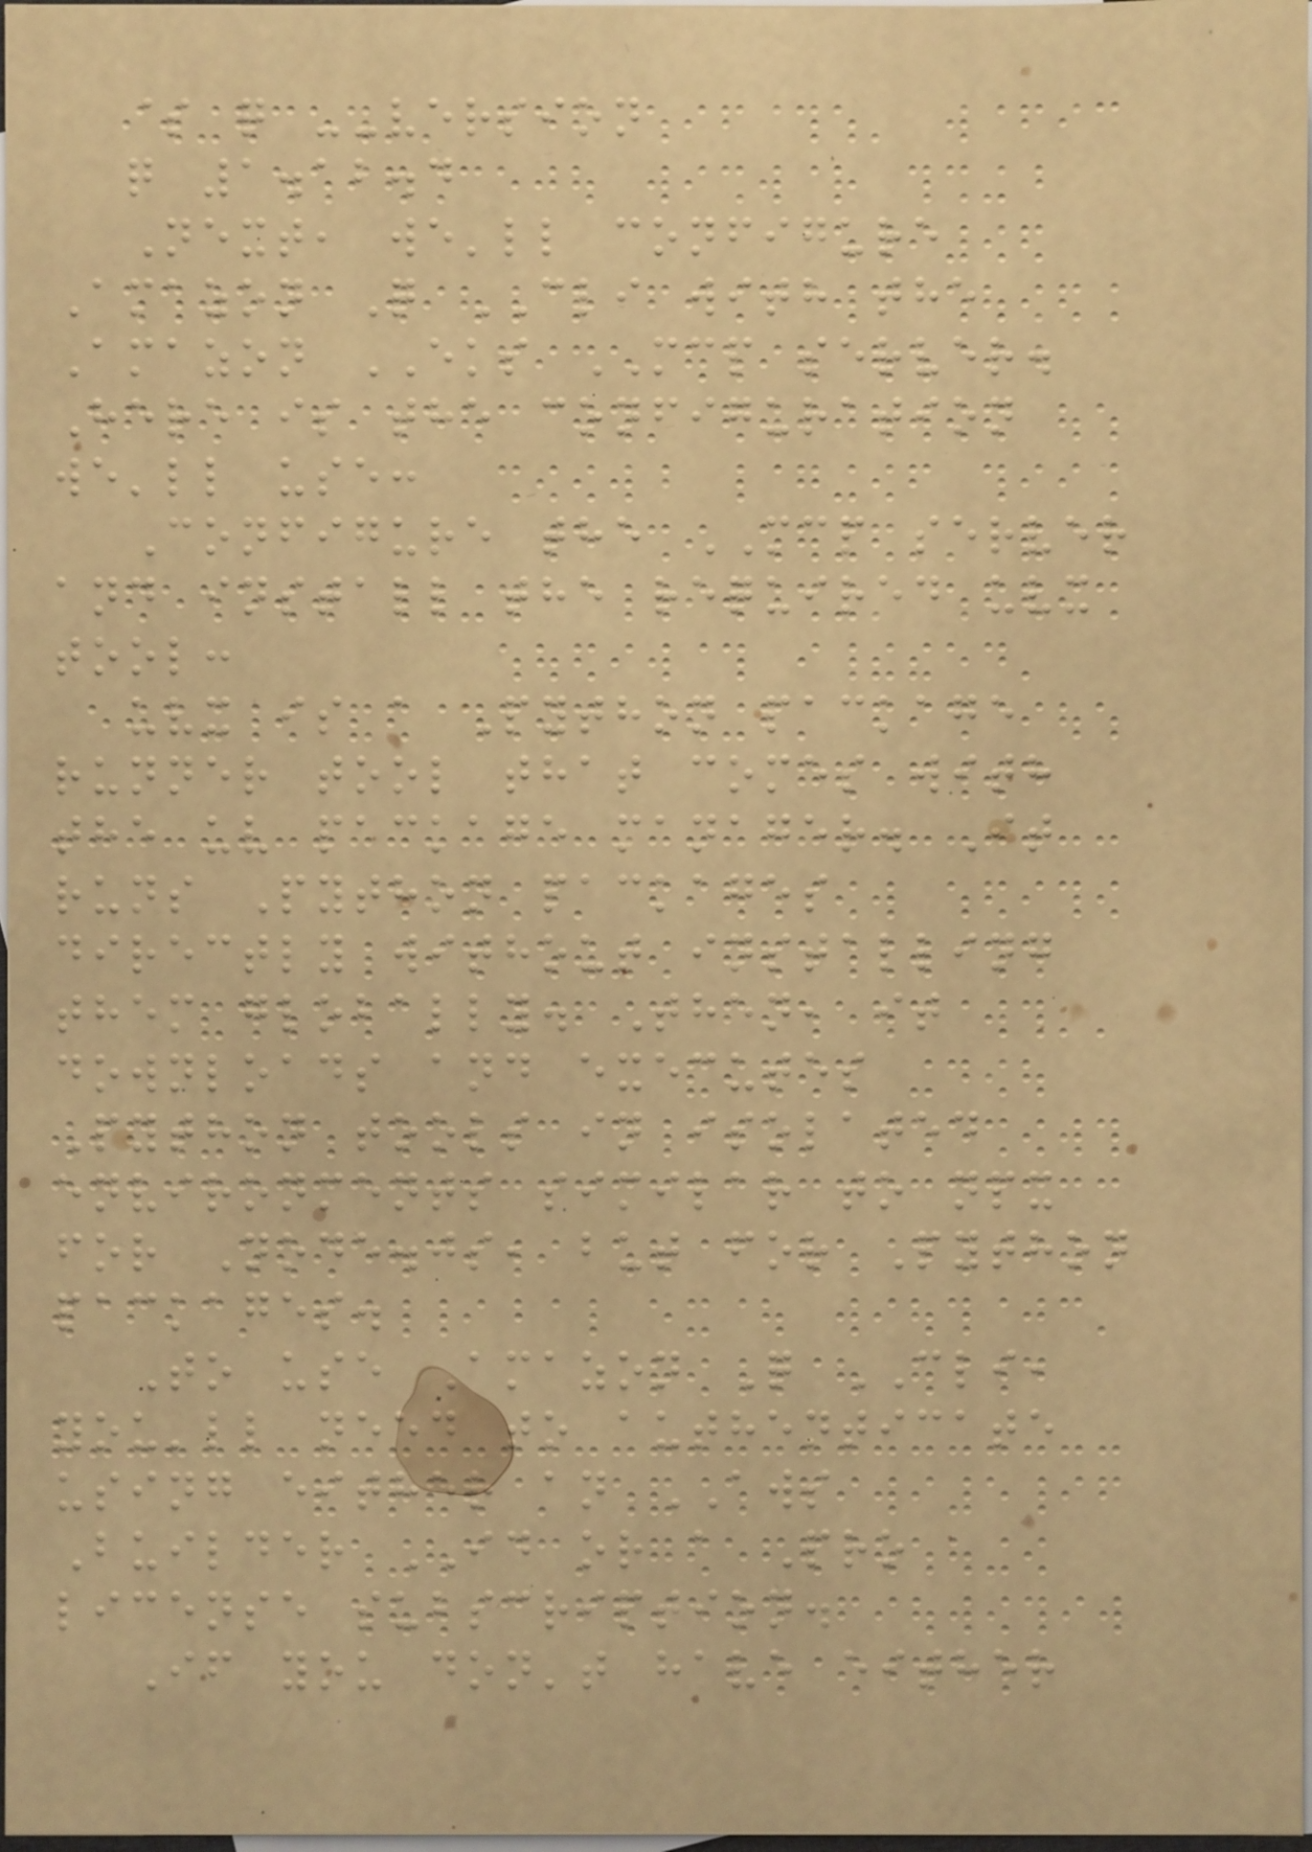$ q --version
q 1.12.4
Next, we'll configure
Amazon Q CLI with the
Amazon EKS MCP server.
Here is the configuration
we'll use:
Configure the MCP server
and install the required uvx
tool:
uvx is a Python package
runner tool that comes with
the uv package manager. It
runs Python packages
directly without installing
them globally. Then, it
downloads and executes
Python tools in isolated
environments similar to npx
for Node.js, but for Python
packages.
To use Amazon Q CLI,
you'll need to authenticate
using either an AWS
Builder ID or a Pro
license subscription.
If you don't have either
